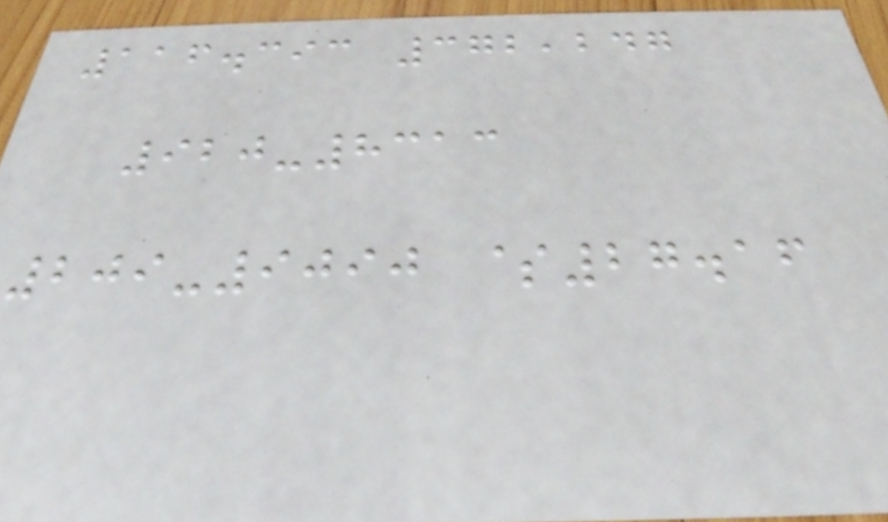116.393 372,247
920-8313
209-9090 $27.16
